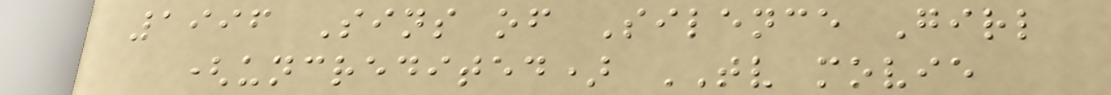1996 Sins of Silence Girl
(uncredited) TV movie
